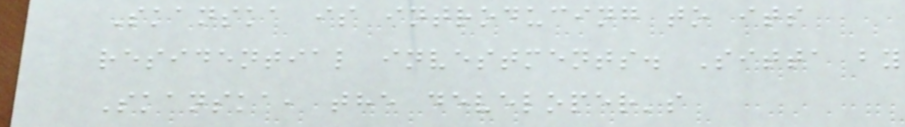Skanska is introducing to its
residential investments. Sitta by
Skanska, the developer's
